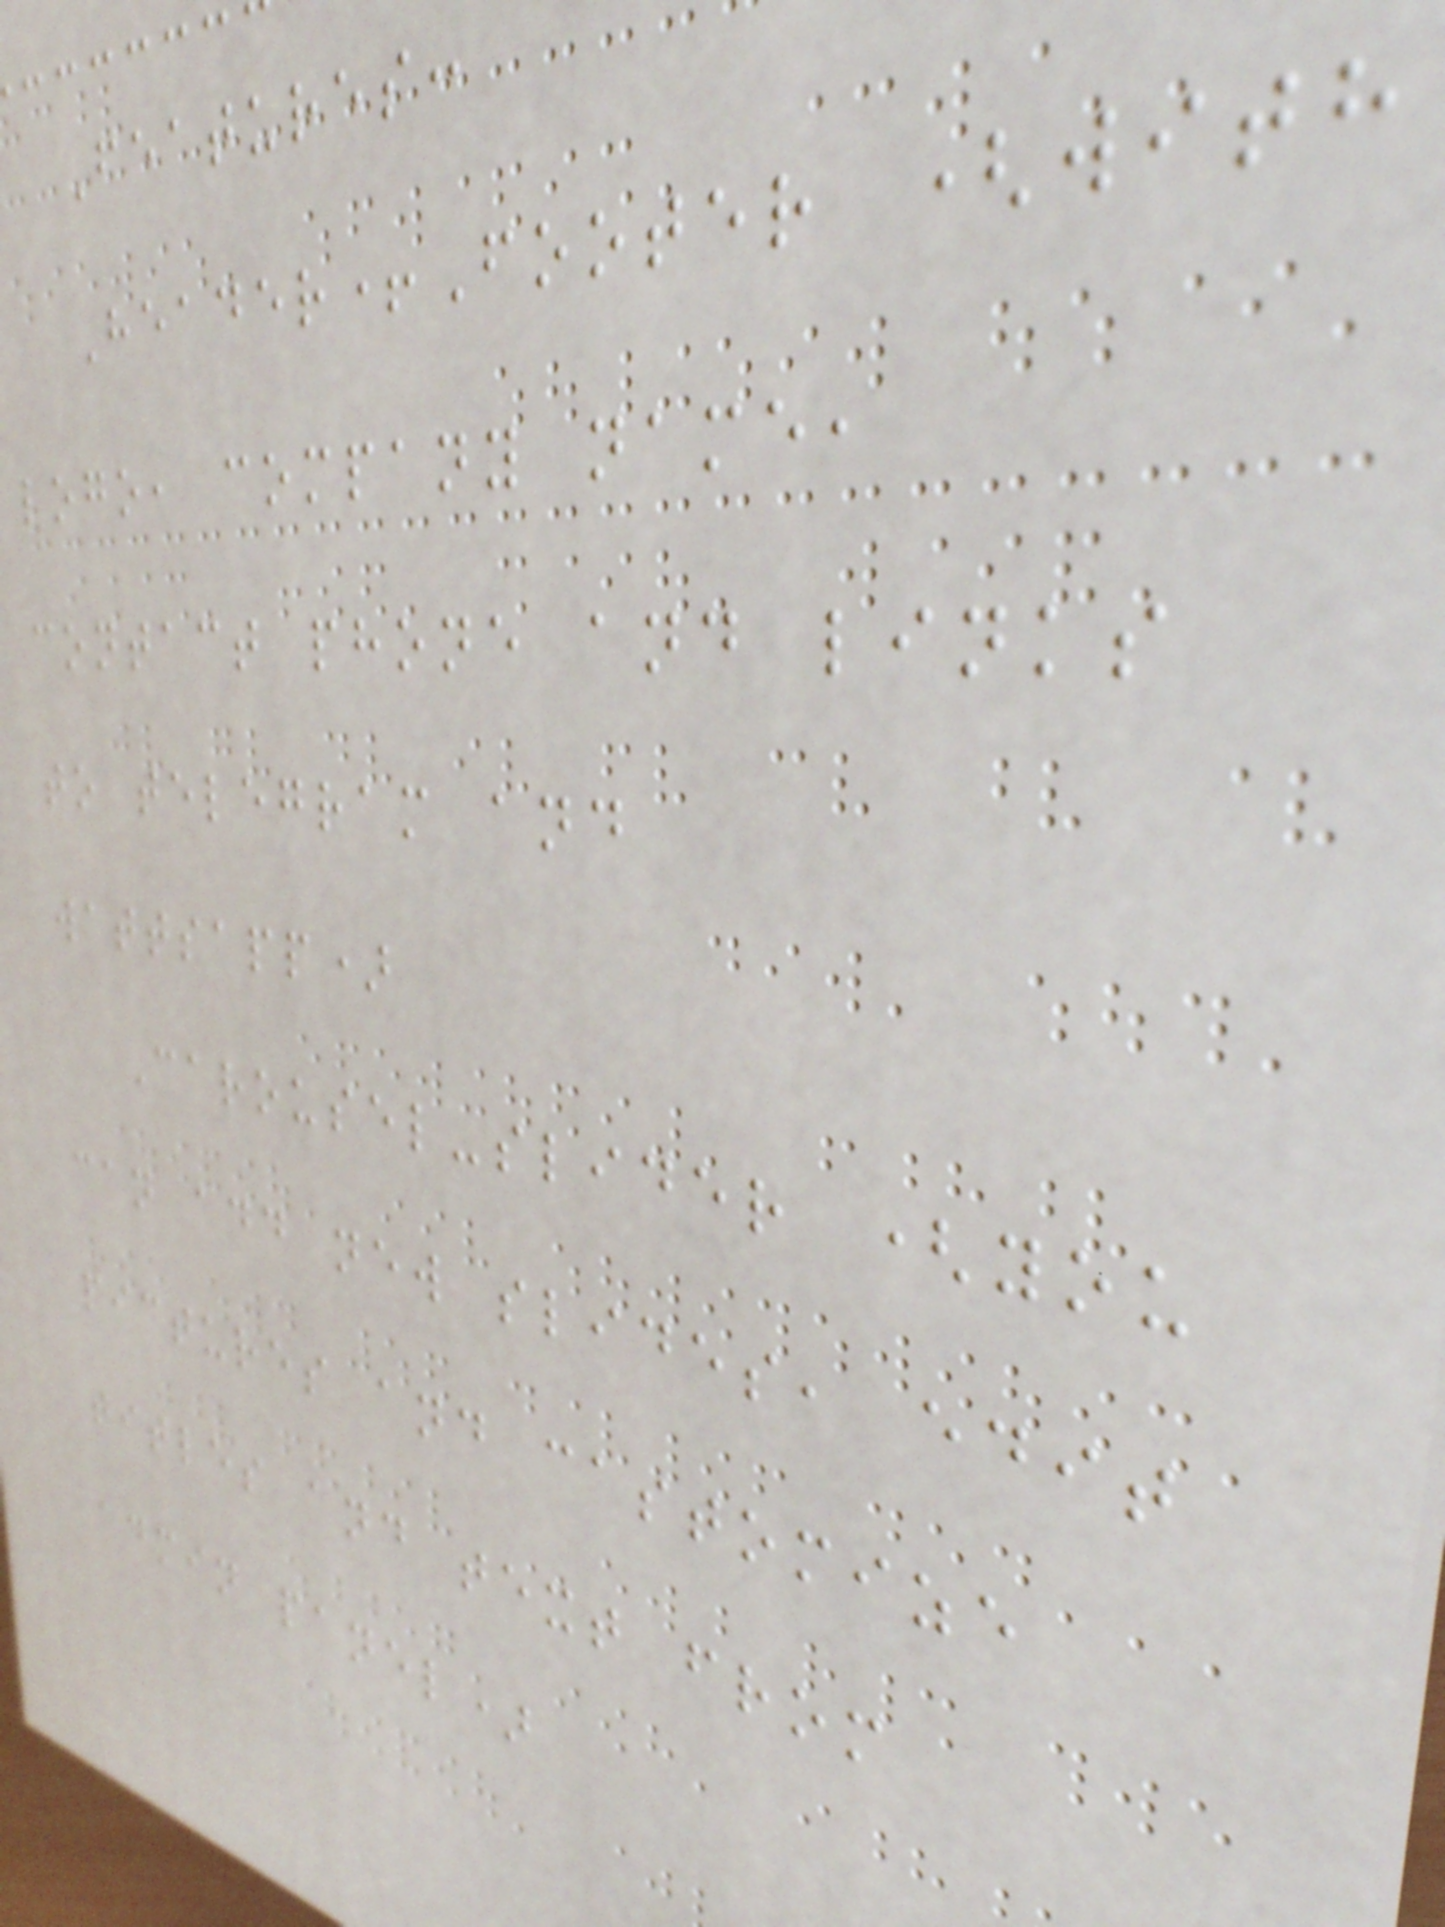Features:
Header+Footer (with
logo, company name,
contact phone and links
to telegram and
wattsapp)
Carousel-slider (you
can add new slides, edit
pictures and castomize
titles and text from
admin panel)
